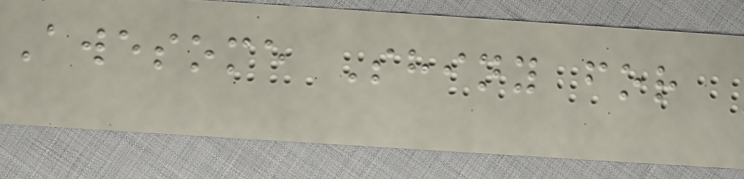Awesome Shiny for
